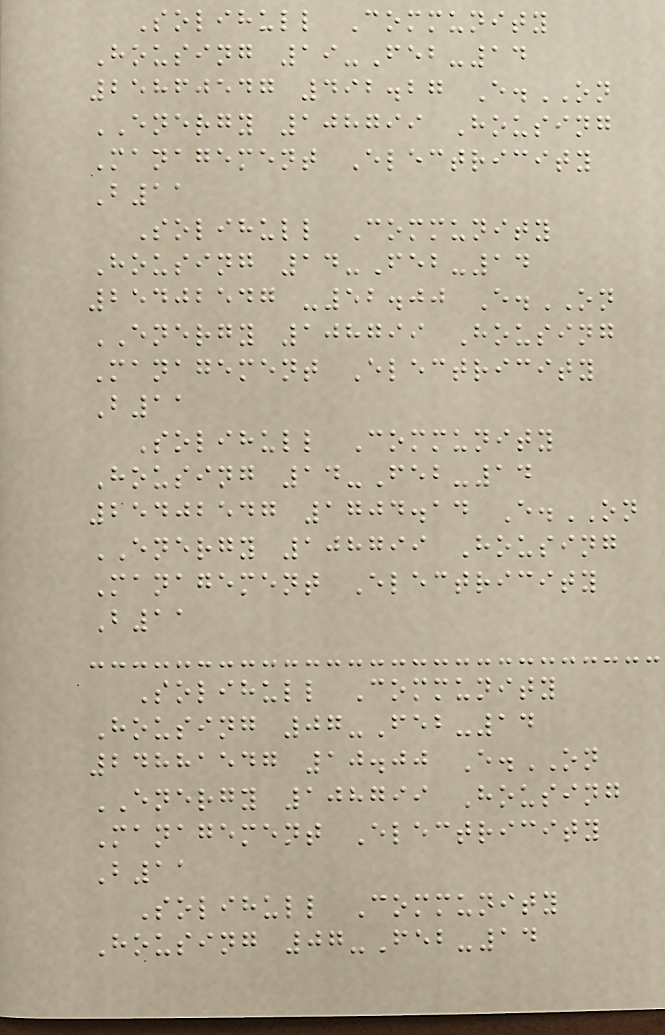Solihull Community
Housing 19-Feb-14
25860547 492.27 E.ON
ENERGY 108799 Housing
Management Electricity
B11
Solihull Community
Housing 14-Feb-14
25402547 -52.00 E.ON
ENERGY 108799 Housing
Management Electricity
B11
Solihull Community
Housing 14-Feb-14
25402547 1704.14 E.ON
ENERGY 108799 Housing
Management Electricity
B11
Solihull Community
Housing 07-Feb-14
24881547 10.00 E.ON
ENERGY 108799 Housing
Management Electricity
B11
Solihull Community
Housing 07-Feb-14
